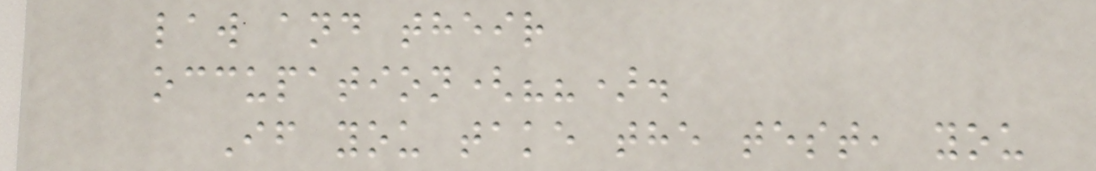law and their
occupation(??).
If you take the test, you
